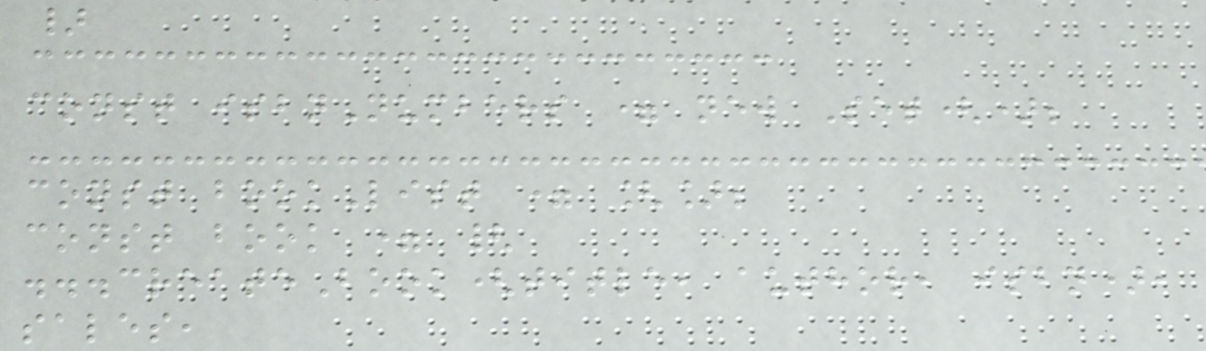}
const isbnNumbers = new Set();
const bookList = [];
const book = {
...createBook(title, author, isbn),
sales,
